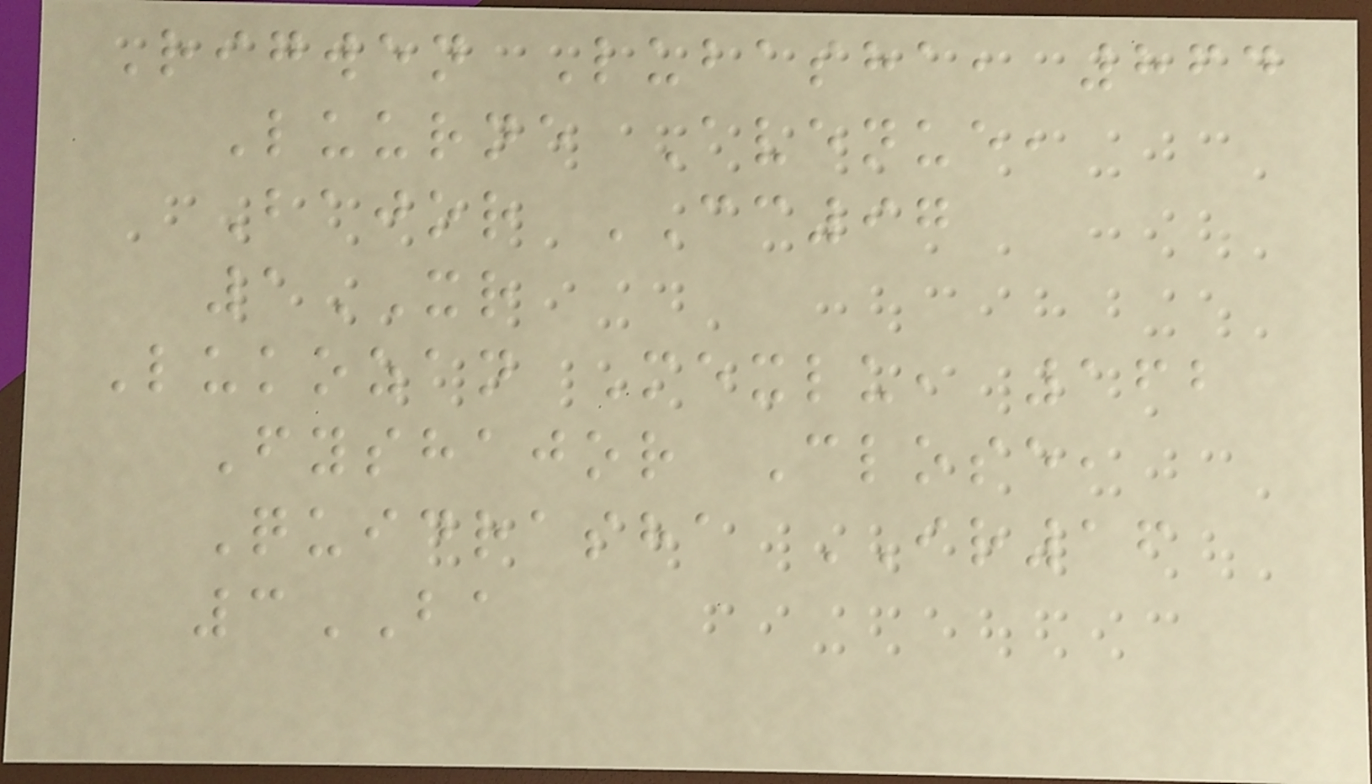Rigwen Lubasha, 864
Luurne Avenue,
Bajor CC97
1XR
Lukozan Mexlu, 162
Fyshajor Close,
Quidrasha IR16
3BA
